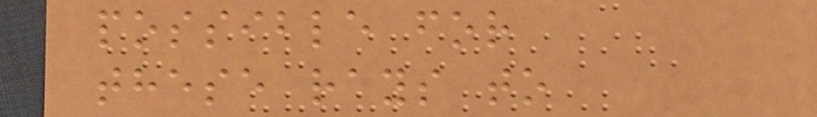possible for
these rays to
